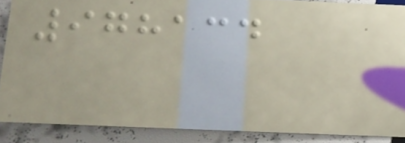978134
